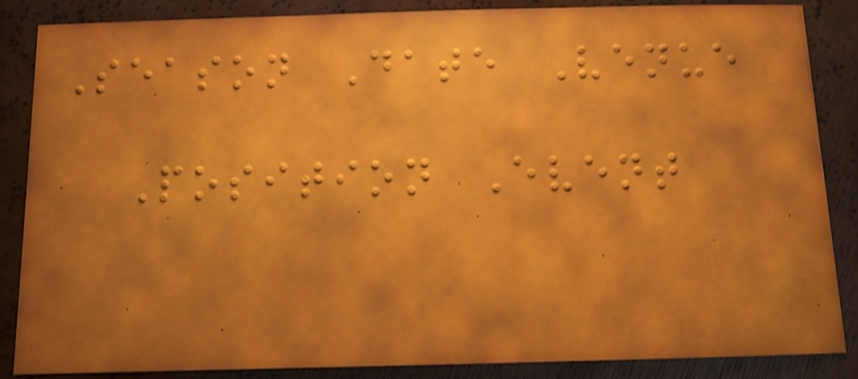Season Date Venue
Position Event
